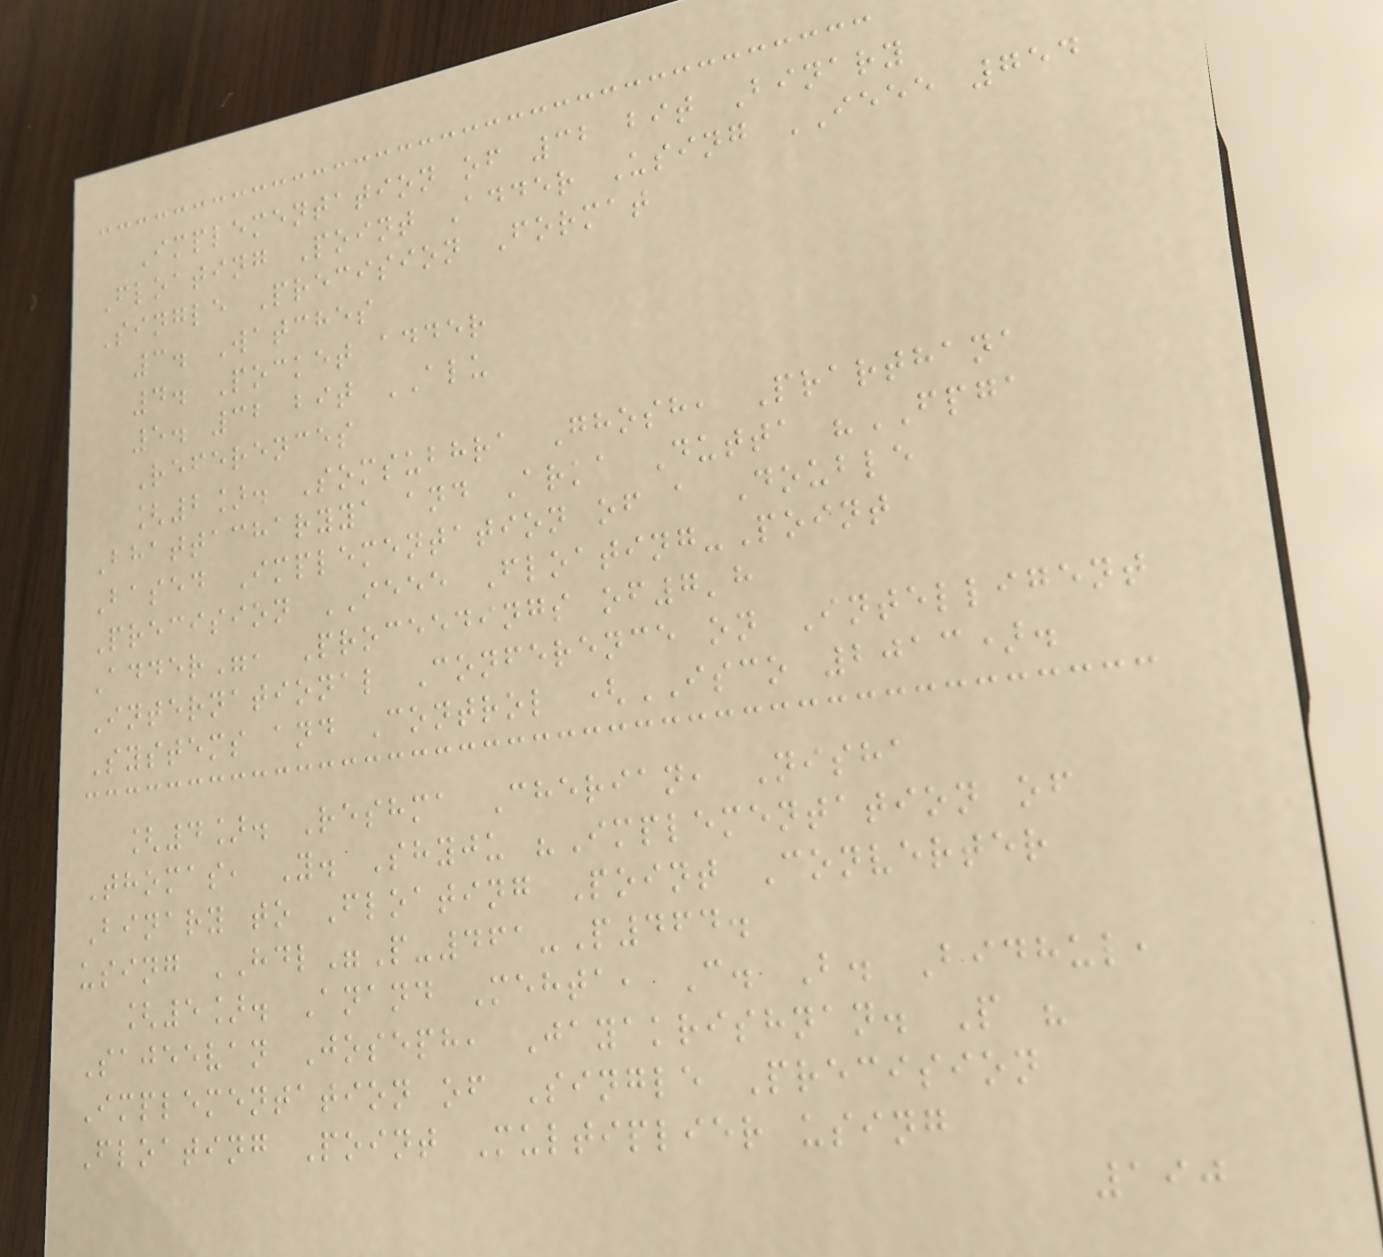Implementation of 32 bit Binary
Floating Point Adder Using IEEE 754
Single Precision Format
3. Watches
4. Pocket adder
5. 32 bit ALU
References
[2]. Somsubhra Ghosh, Prarthana
Bhattacharyya and Arka Dutta "FPGA
Based Implementation of a Double
Precision IEEE Floating-Point
Adder", Proceedings of7'h
International Conference on Intelligent
Systems and Control (ISCO 2013).
[4]. Reshma Cherian, Nisha
Thomas, Y. Shyju "Implementation of
Binary to Floating Point Converter
using HDL"P-461-P464.
[5]. Anand Mehta, C. B. Bidhul,
Sajeevan Joseph, Jayakrishnan. P "
Implementation of Single Precision
Floating Point Multiplier using
190
